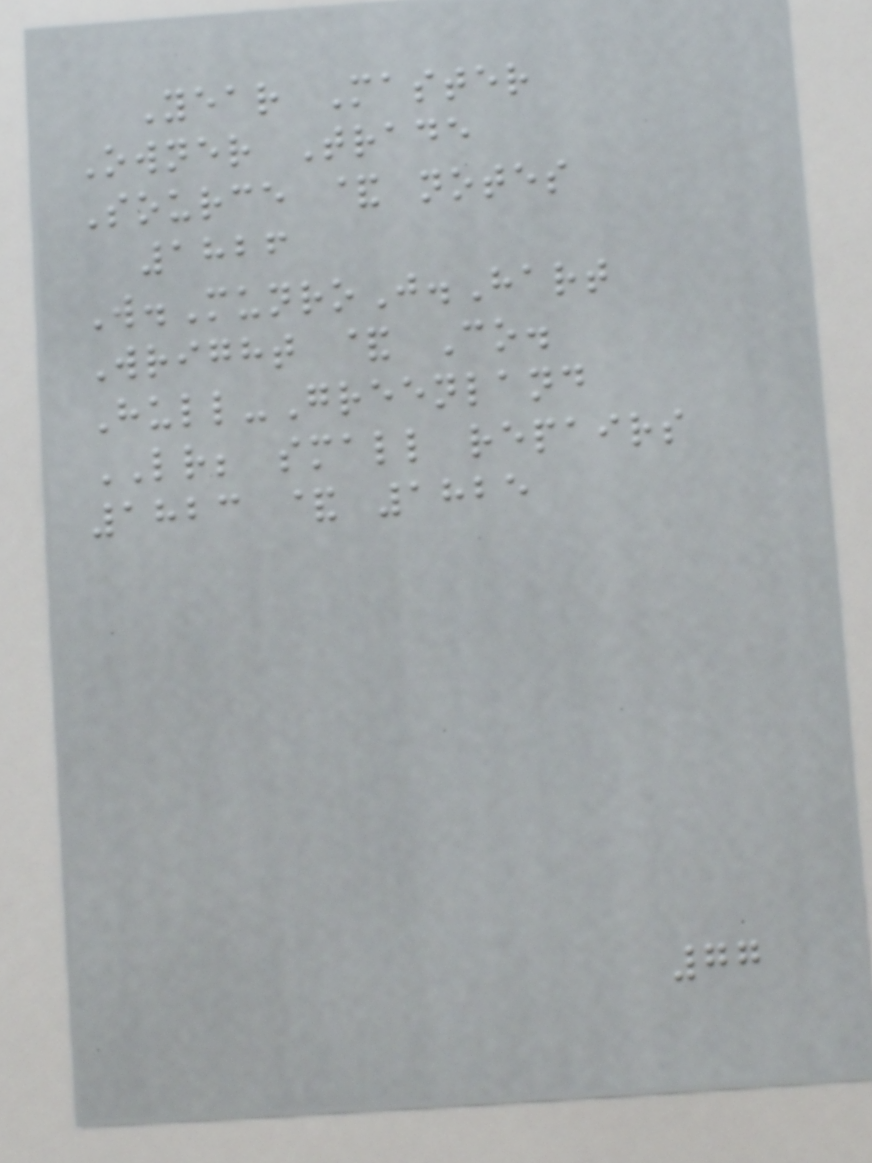Year Master
Owner Trade
Source & notes
1826
W.MunroJ.Hart
Wright & Co.
Hull-Greenland
LR; small repairs
1823 & 1825
77
